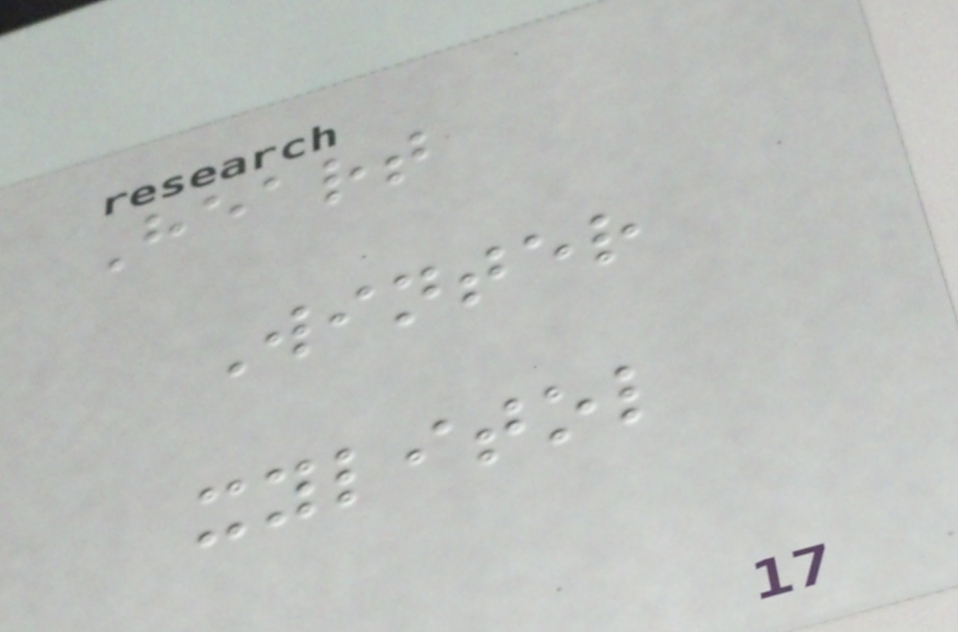Heart
Winter
xylitol
